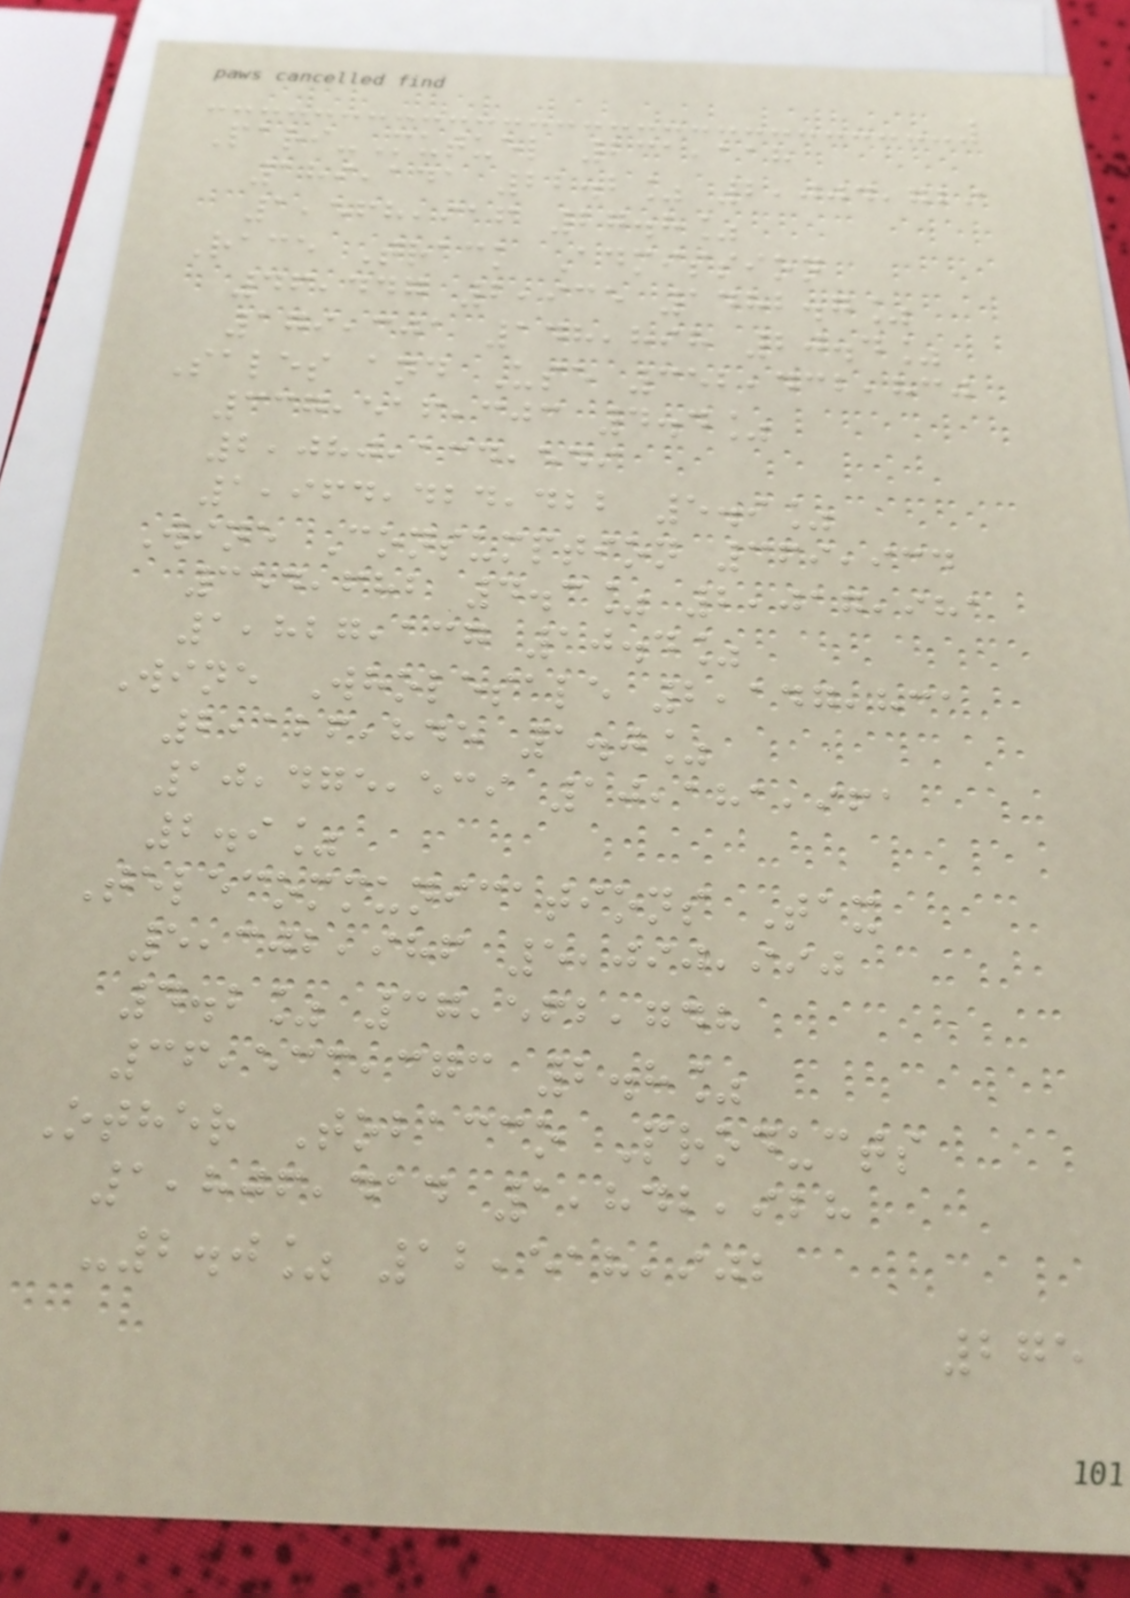Pari-Mutuel 231,118
189,141 22.2% 2,004,729
1,568,916 27.8%
Race Track Admission
46,447 2,935 1482.7%
179,301 148,898 20.4%
Sales and Use 352,432,830
337,516,303 4.4%
2,080,134,549
1,964,424,422 5.9%
Wine Consumption 369,934
354,682 4.3% 2,017,981
1,827,137 10.4%
Wine Wholesale 2,147,831
2,126,845 1.0%
10,475,539 10,181,961
2.9%
Telecommunications Tax
5,302,986 5,090,990
4.2% 37,562,748
36,533,373 2.8%
Other Tobacco Products
1,806,414 1,842,928
-2.0% 12,518,902
275
